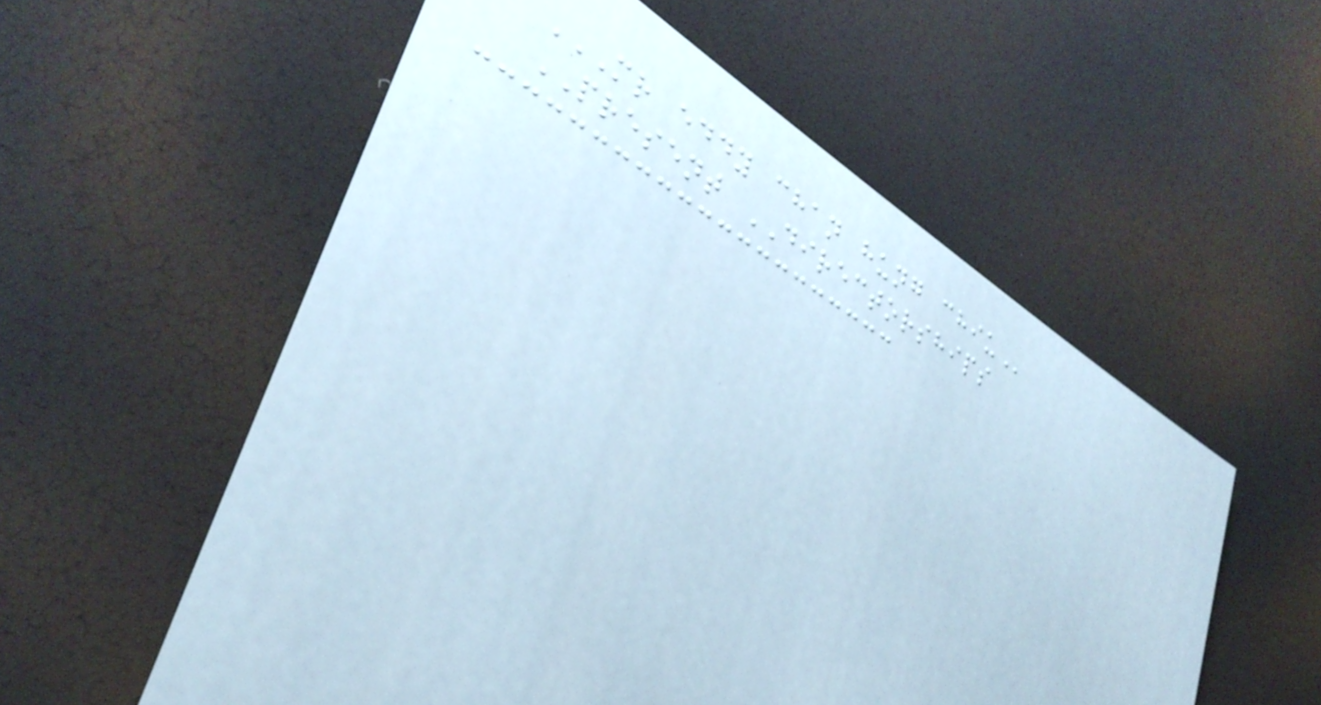MR EDDY CHAN HUNG CHIU
PRESENT DIRECTORSHIPS
